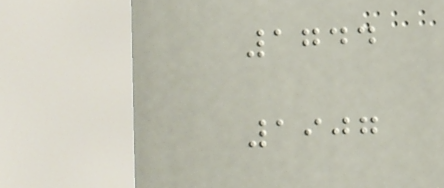1744
1907
